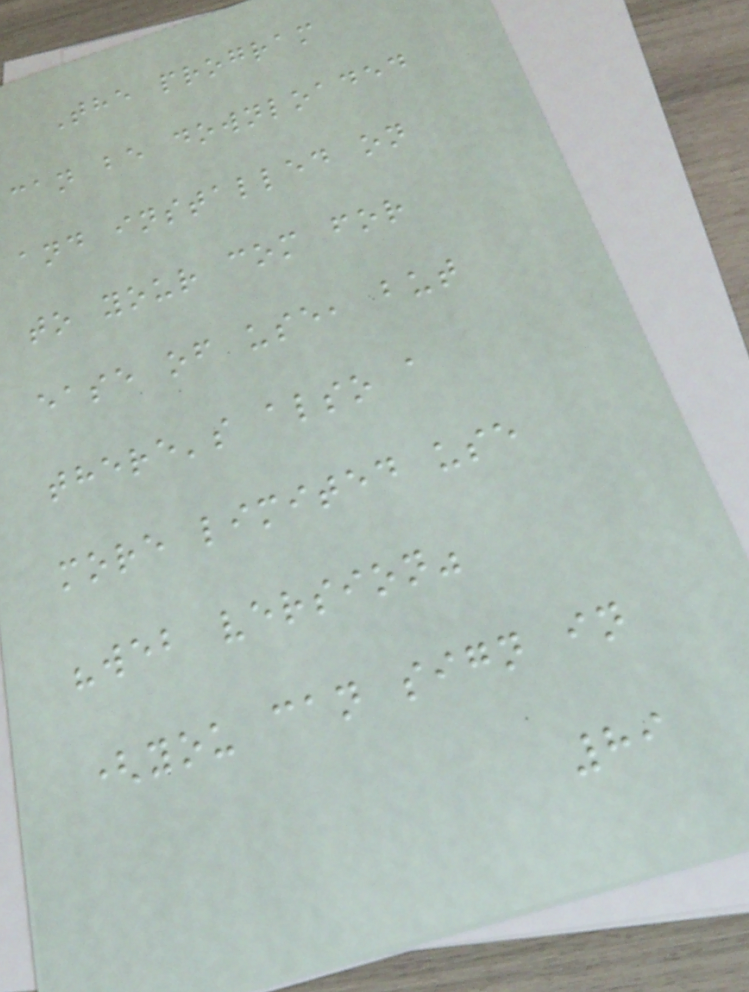The program
can be downloaded
and installed on
to your com for
ease of use, but
there's also a
more limited use
"web version"
(you can sign in
89
